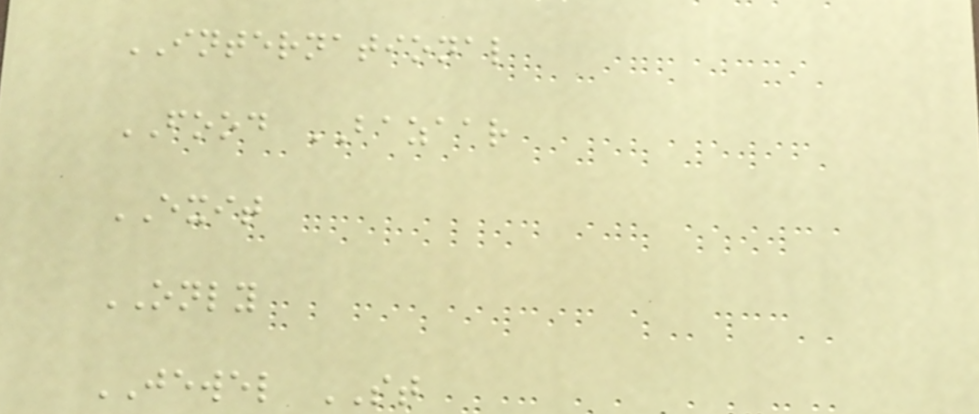INTERNATIONAL
FOOD BAZAAR
EXIT
ONLY
JEWEL ST
